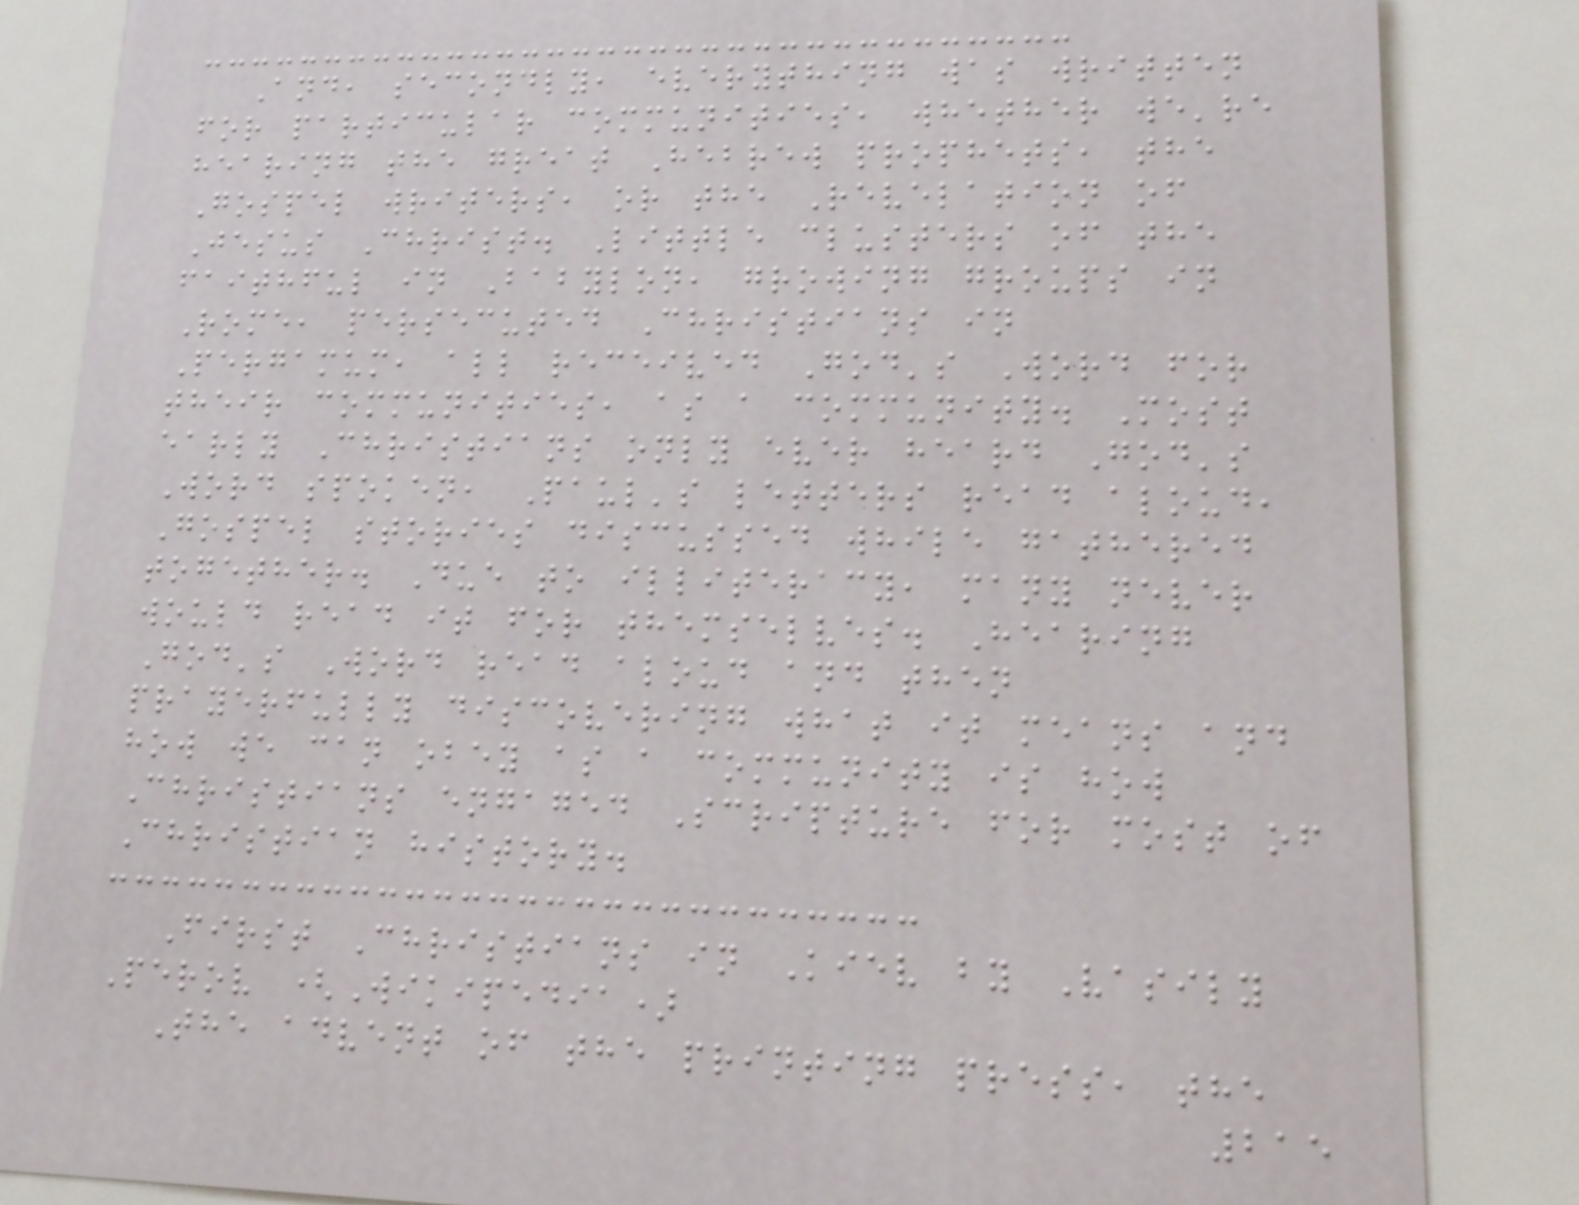And, secondly, everything was written
for particular communities, whether we're
hearing the great Hebrew prophets, the
Gospel writers, or the Revelation of
Jesus Christ. Little clusters of the
faithful in Babylon, growing groups in
Rome, persecuted Christians in
Pergamum, all received God's Word for
their communities, as a community. Most
early Christians only ever heard God's
Word spoken, Paul's letters read aloud,
Gospel stories discussed while gathered
together. Due to illiteracy, many never
would read it for themselves. Hearing
God's Word read aloud and then
prayerfully discovering what it means and
how we can obey as a community is how
Christians engaged Scripture for most of
Christian history.
First Christians in Kiev by Vasily
Perov (Wikipedia)
The advent of the printing press, the
215
